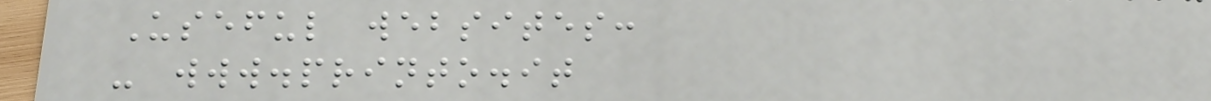Useful websites:
- www.printo.it
